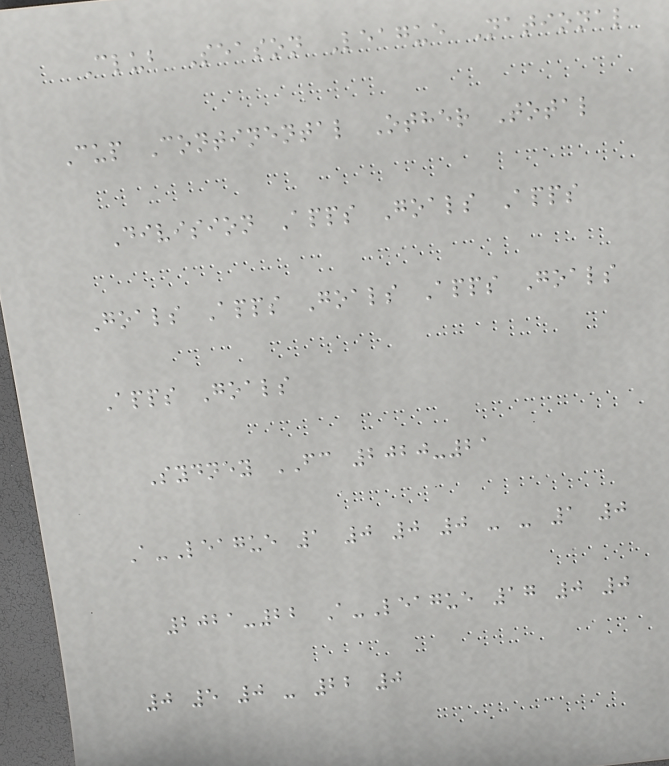Club Season League National
Cup Continental Other Total
Division Apps Goals Apps
Goals Apps Goals Apps Goals
Apps Goals
Sydney FC 2020-21
A-League 1 0 0 0 - - 1 0
2021-22 A-League 17 0 0
0 5 0 - 22 0
